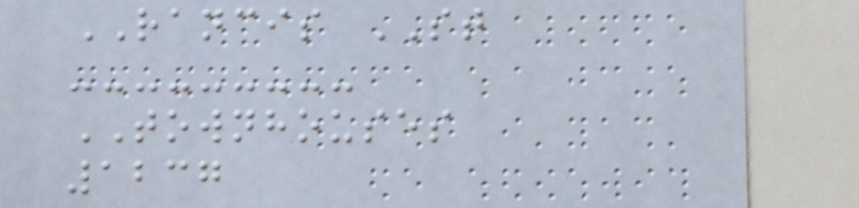RANCIS ST
TOWNHOUSES
1237
